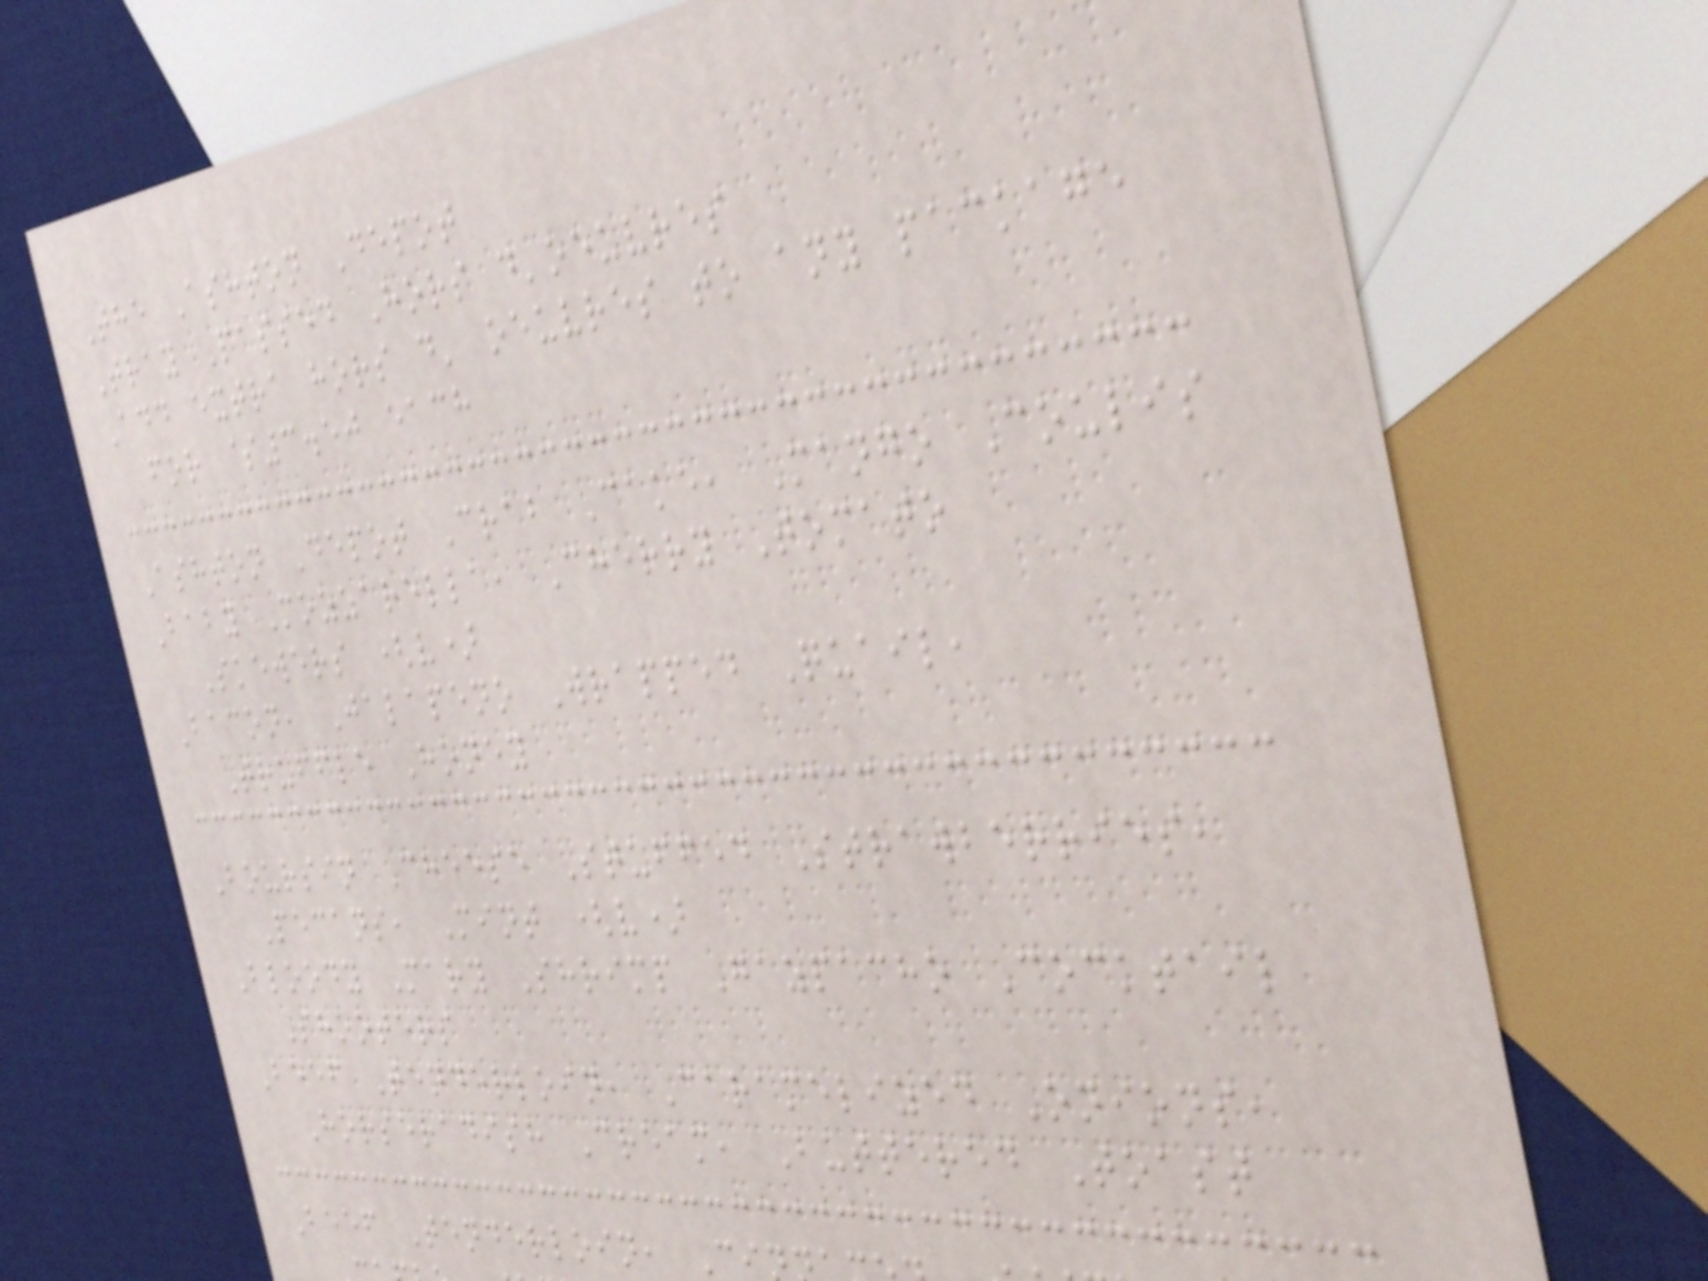The Ashton Depot
Tray Passed Hors d'oeuvres
Add extra hors d' oeuvres to any package
for $3.50 each
Ashton Depot Crab Cake, Mango Coulis
Baby Mozzarella, Cherry Tomato
Skewers (v)
Bacon, Jalapeno Wrapped Quail,
Truffle Honey
Boursin Cheese Stuffed Strawberries,
Pecans, Mint (v)
Bloody Mary Shrimp Gazpacho Cocktail
Shooters
Beef Tenderloin, Caramelized Onions,
Horseradish Cream, Buttered Toast
Beef Tenderloin, Ci
